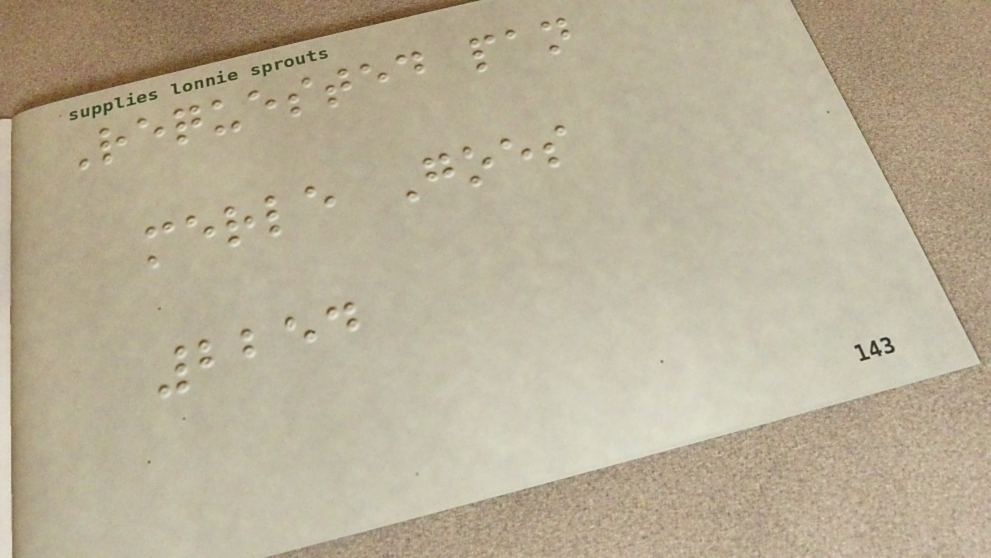Requested pan
merle Goes
2254
